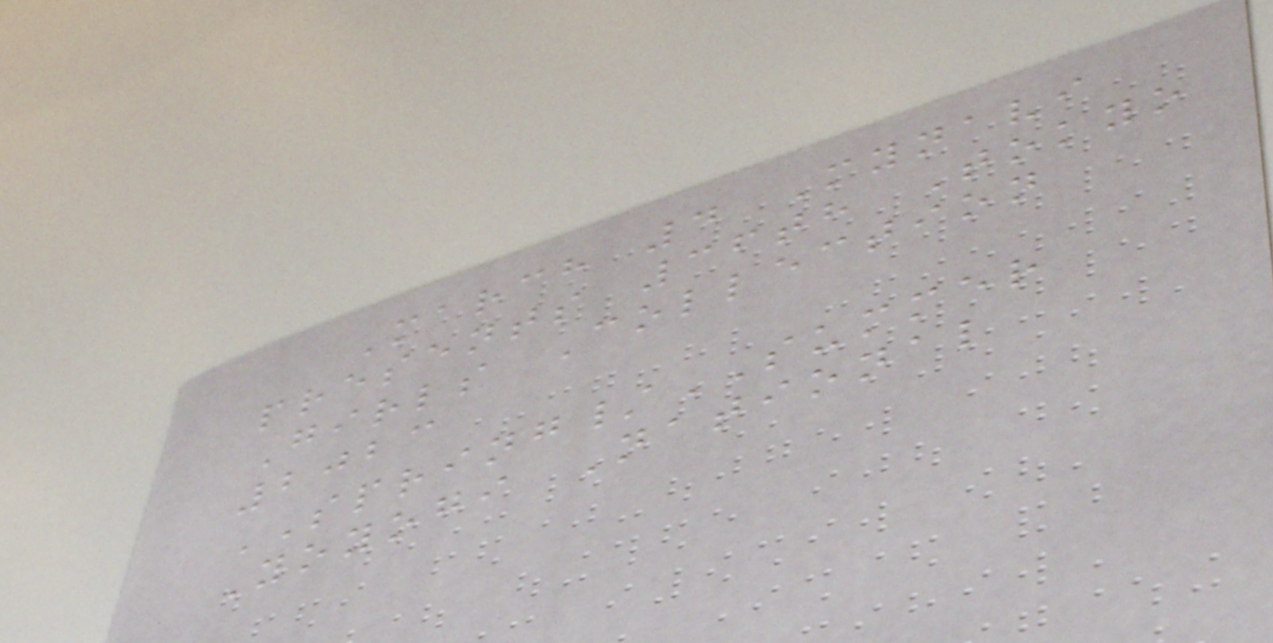March 4 Mynavi
presents 36th Tokyo
Girls Collection
2023
SPRING/SUMMER
Yoyogi National
